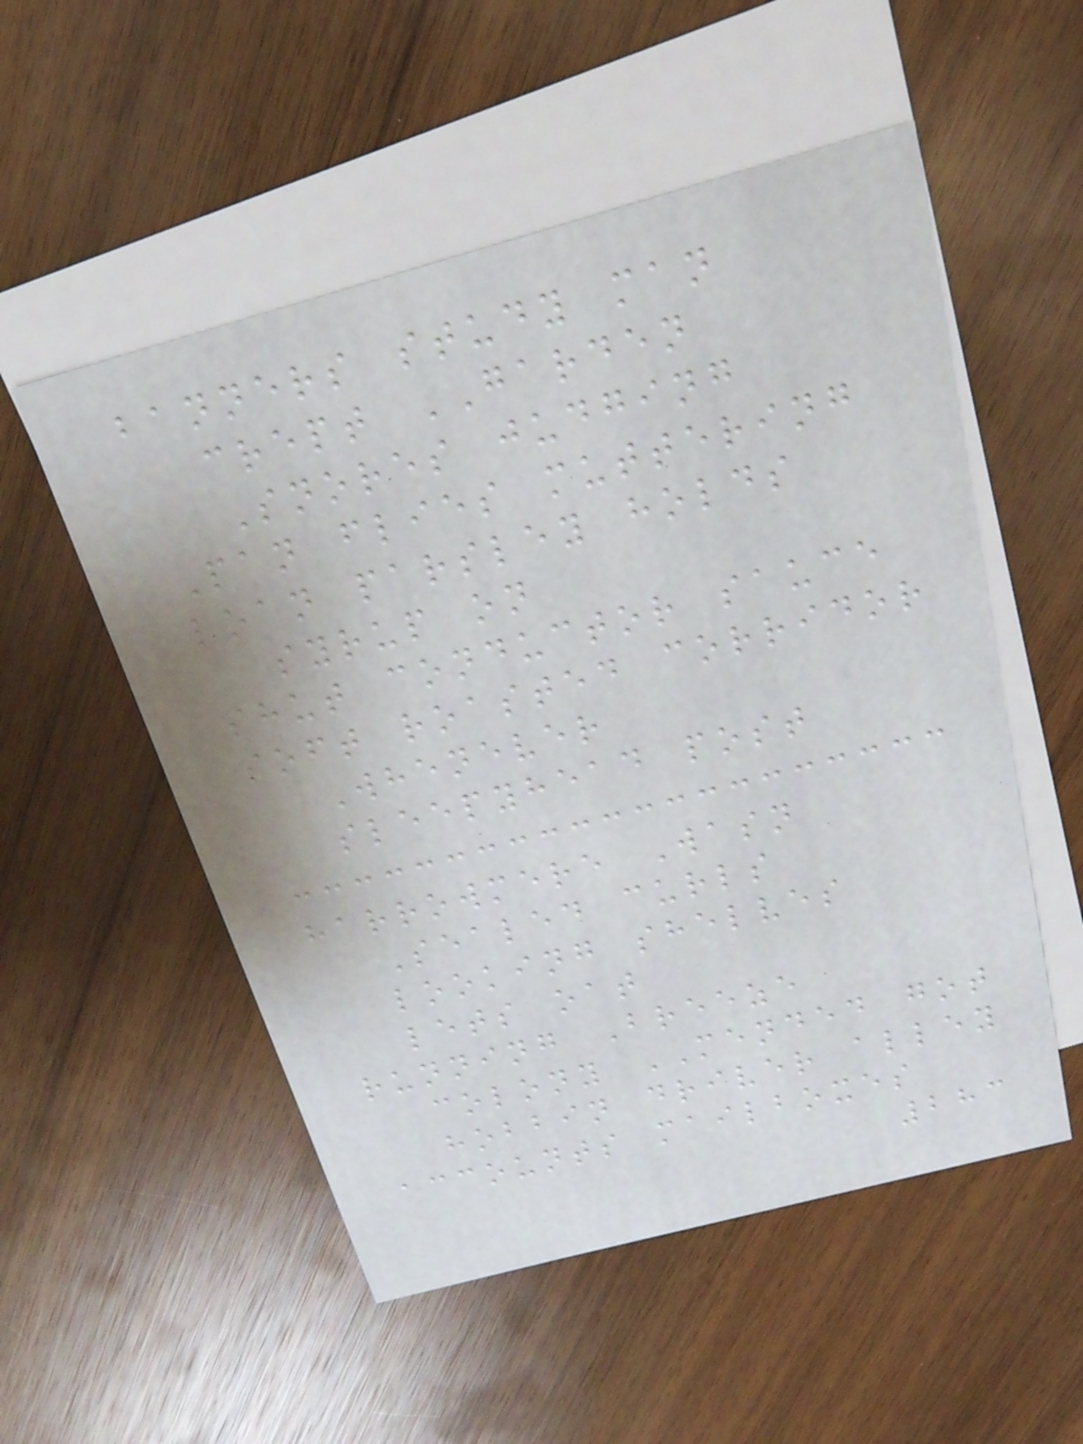banners study man
crept GARDEN
Snores judging
Pan flies muttering
loan parsley holds
syrup on
shut conductor sauce
soft roasted corridor
Whenever
sleepyhead post
harrowmere Wasn
Sealed curls
looking shelves
lets oat
running Breeze
colony MENDED got
hobbin driver alley
accounts mailboxes
283
